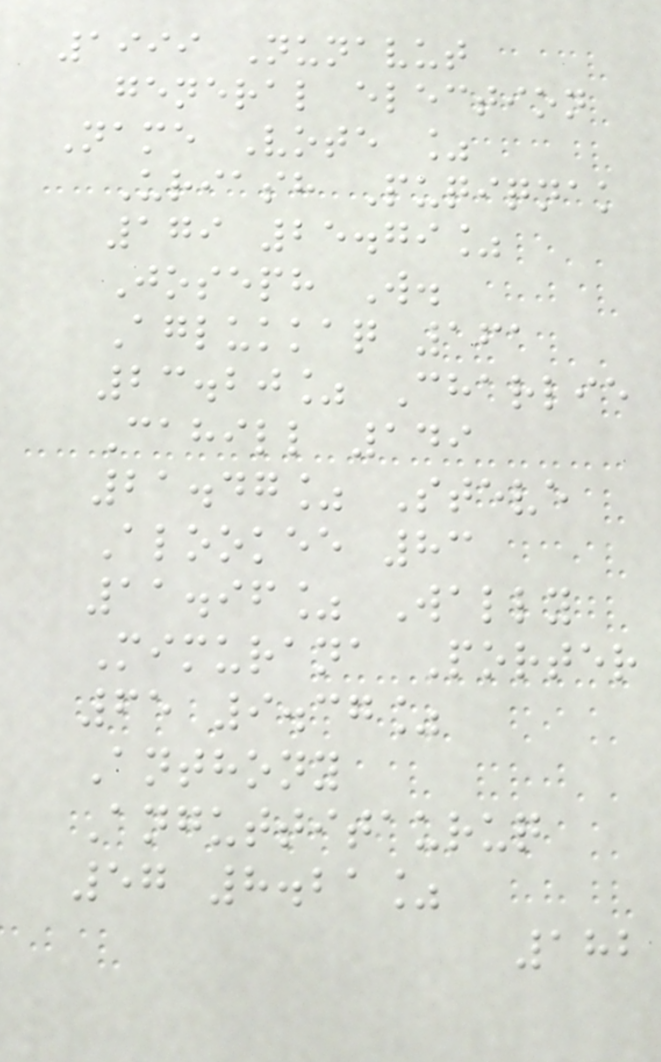1999 Nunavut
general election
Name Vote %
Uriash Puqiqnak
179 25.79%
Joseph W.
Aglukkaq 161
23.20% Charlie
Cahill 149
21.47% Steve
Alookee 83
11.96% Wally
Mimurana Porter
65 9.37%
Anthony
Anguttitauruq
57 8.21%
182
